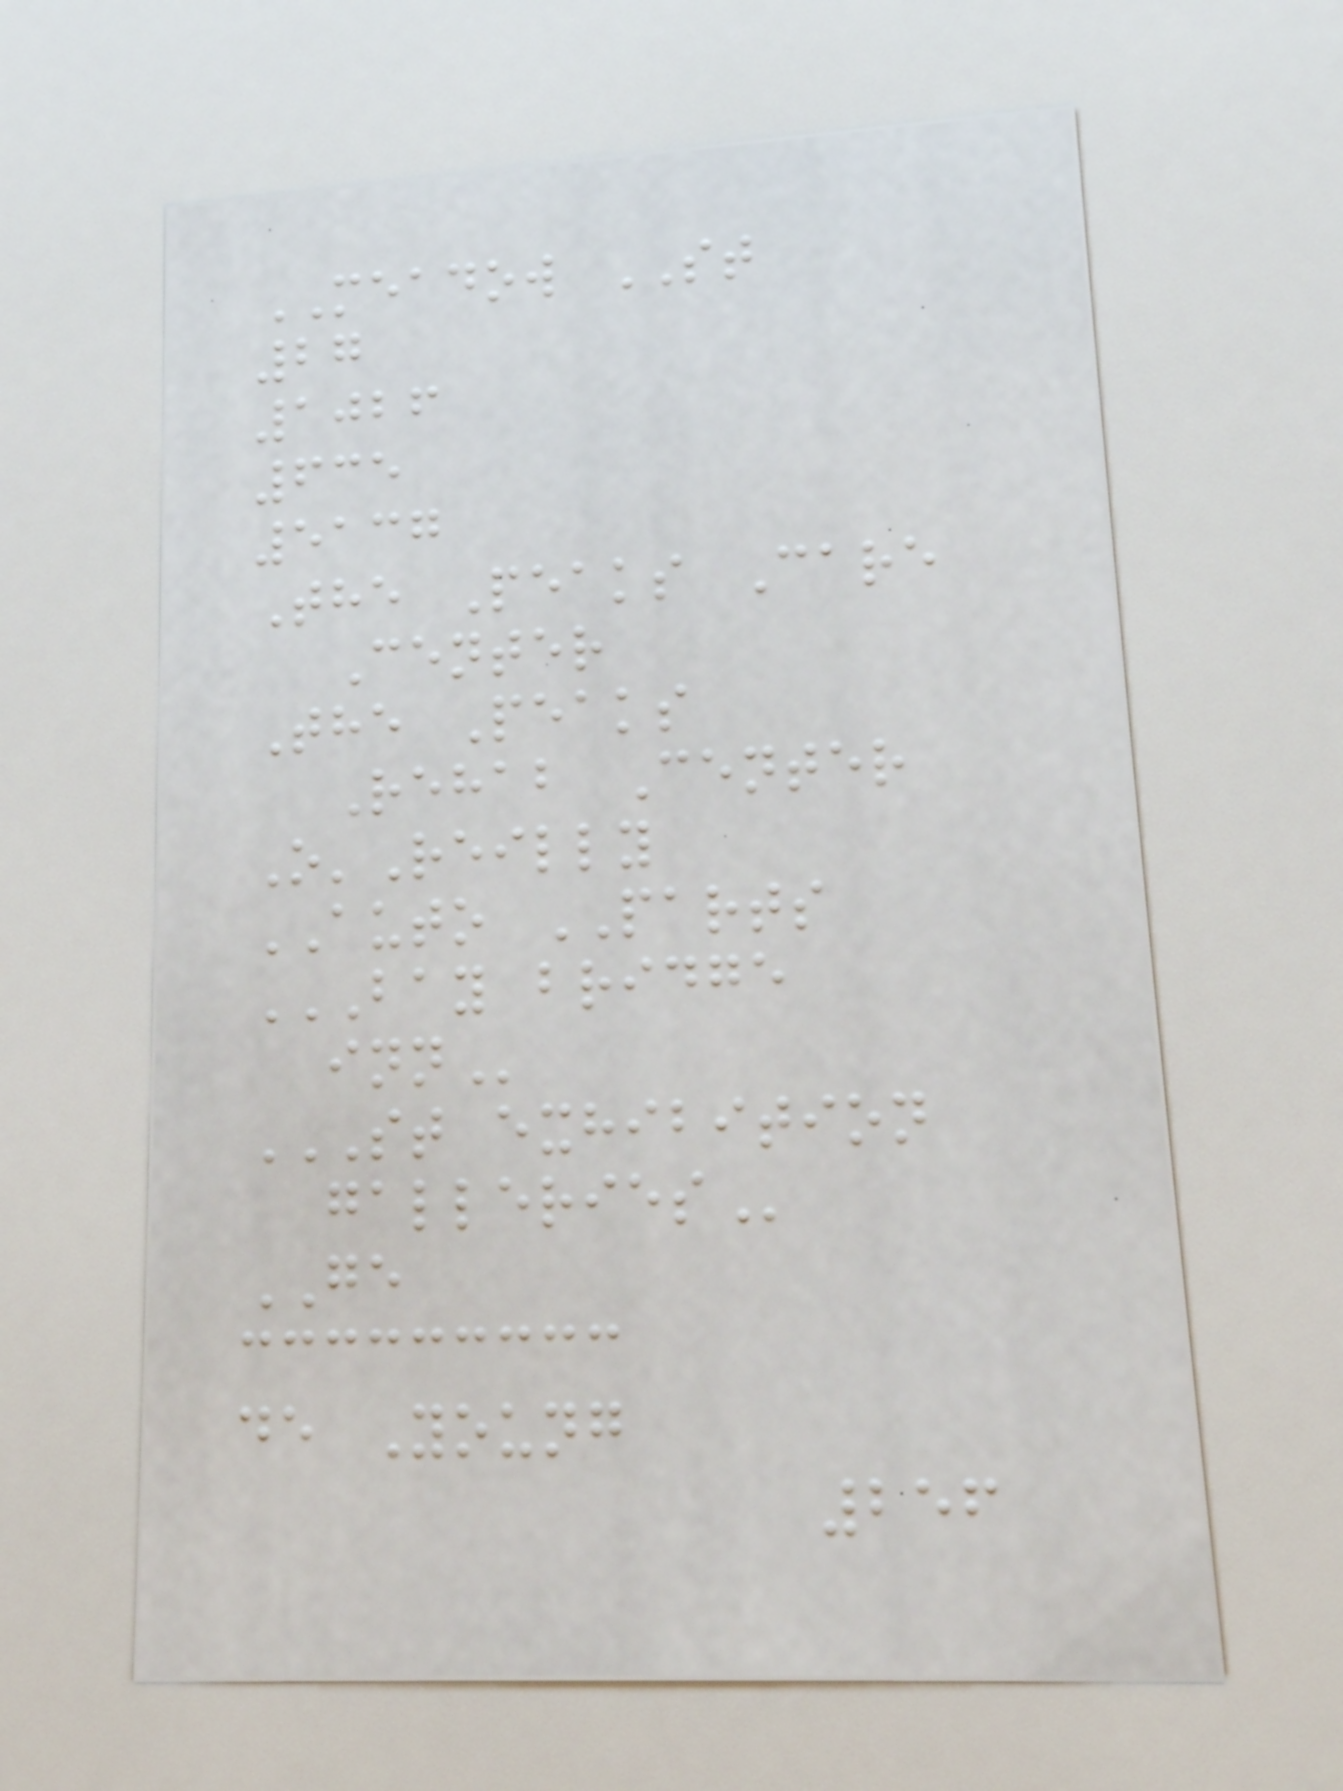MEADOW ST
27
1026
635
5137
The Peaks Care
Center
The Peaks
Rehab Center
O'Reilly
AUTO PARTS
BAY BRIDGE
INN
ST EXHIBITION
GALLERIES
GE
de Young
256
